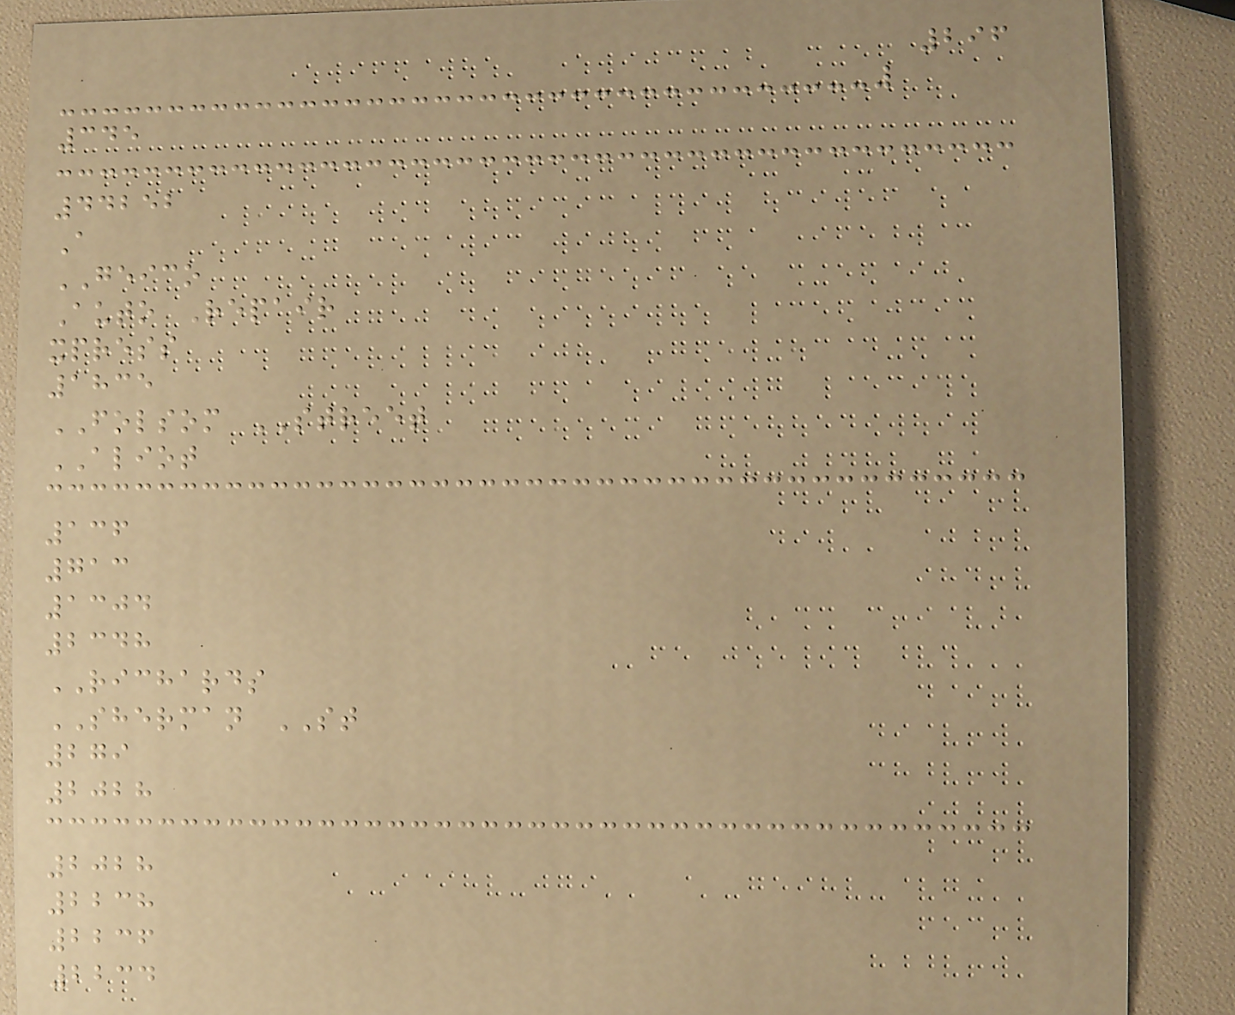296
345
44252
A
GEICO
Auto Repair
xpress
1835
FOLSOM STREET
ALIOT
136
713
1304
2348
RICHARDS
SHERMAN ST
279
2028
2028
2238
2236
2234
